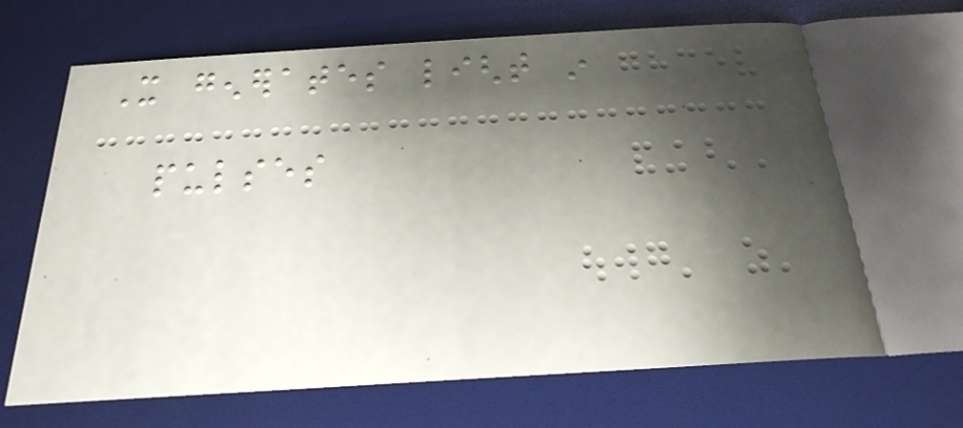It generates light in
pulses
